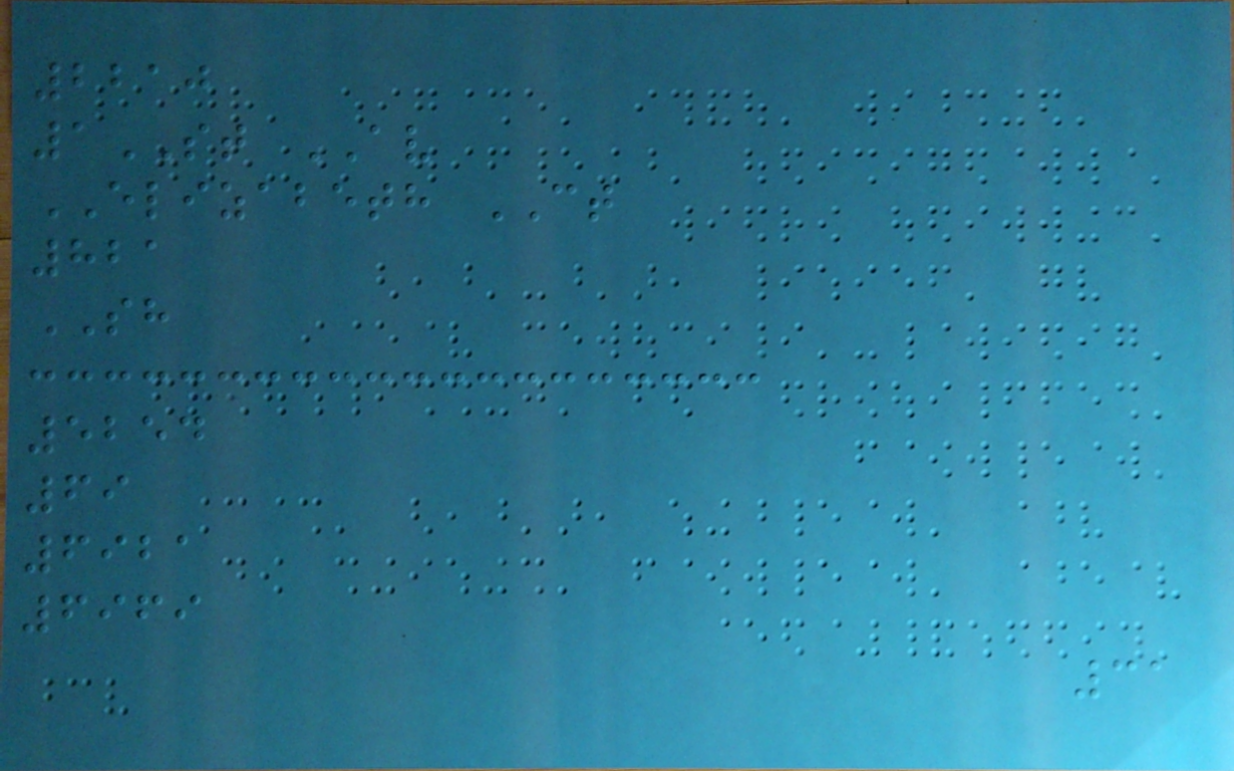2210
1ST AV
ELIZABETH CT
821
SH
5254
69
6921
6969
31
